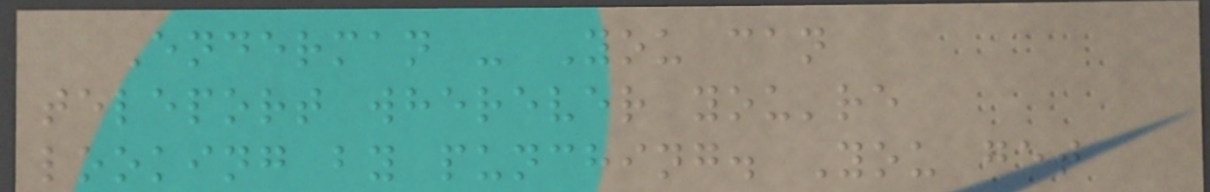Enderman - You can
teleport wherever you're
looking by punching. You get
